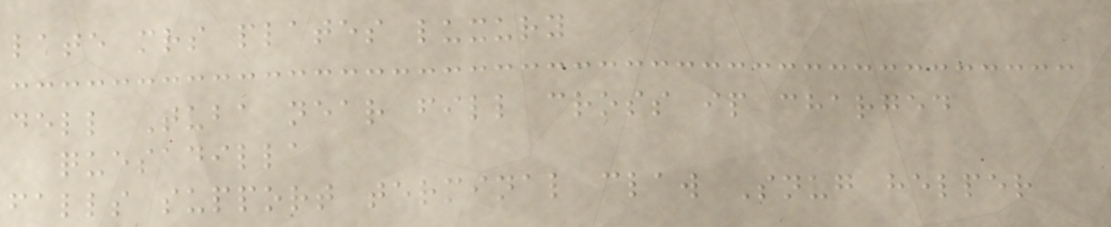late mrs plates luxury
dell Tuba near fill cross ip charged
quesadilla
falls support terminal claw Snug helper
